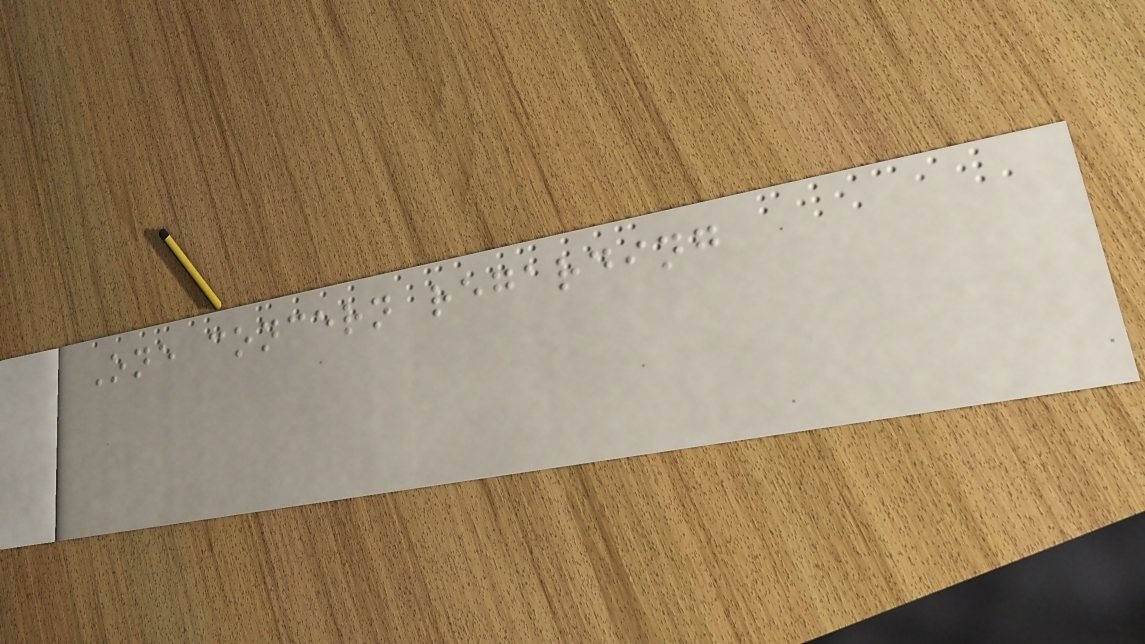One concern regarding
